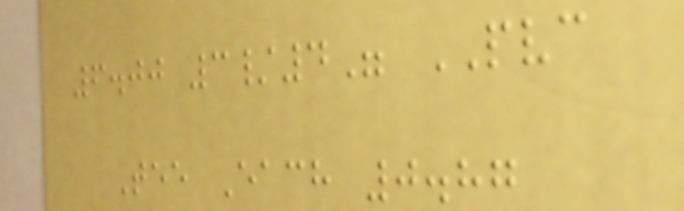6.00 3/4" PVC
Tee Each 0.87
